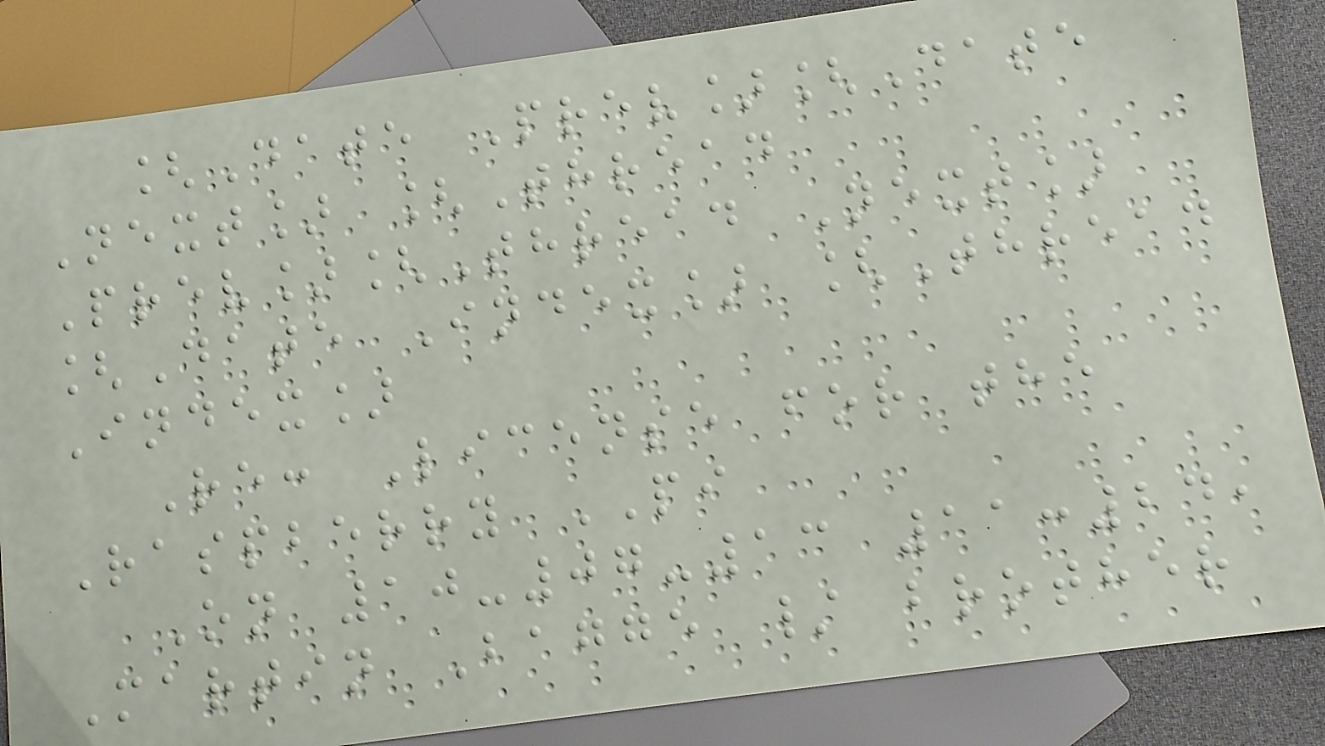[Date Prev][Date
Next] [Thread
Prev][Thread Next]
[Date Index] [Thread
Index]
Re: License for the
Raspberry PI
On 10-07-13 11:24,
Martin Bagge / brother
